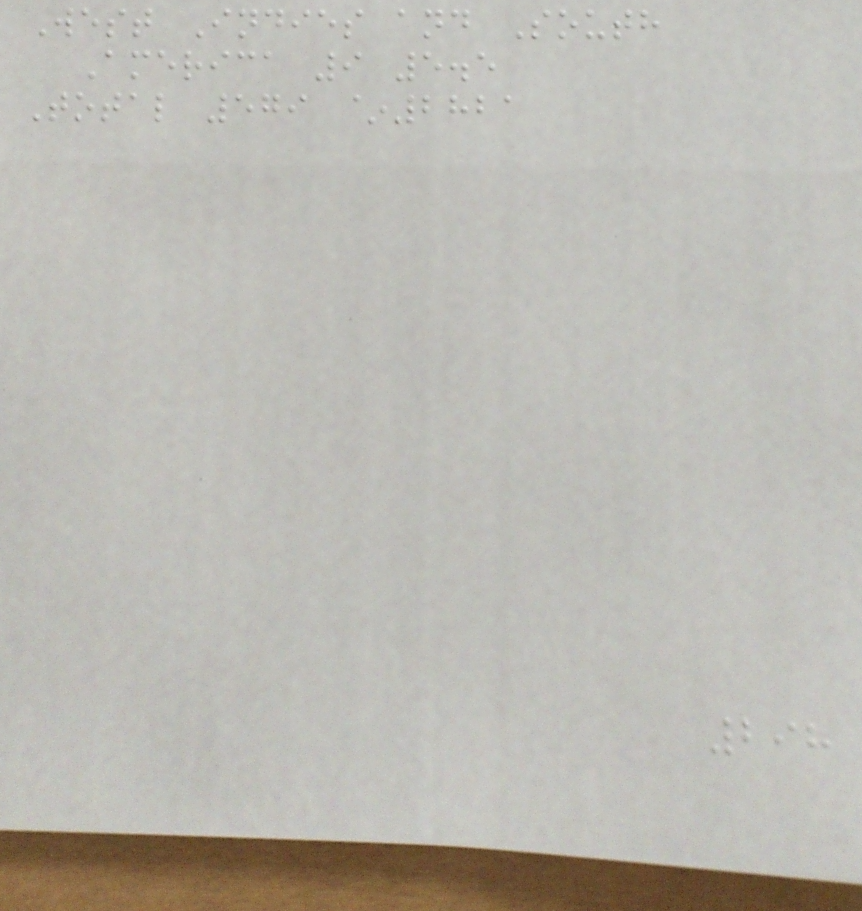West Indies and South
America 9 5.5
Total 579 ~2821
298
